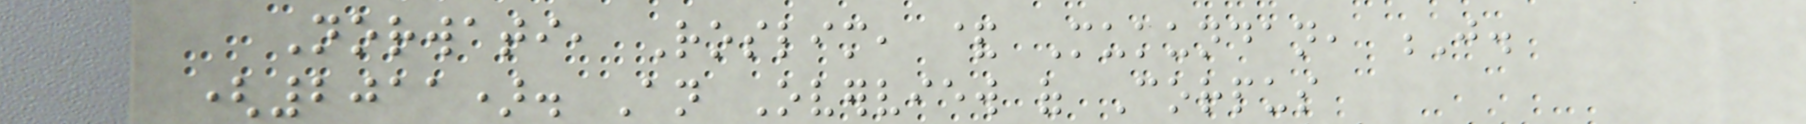Norwati, Roslim, & Mukundan, J.
(2011). An Overview of Corpus
